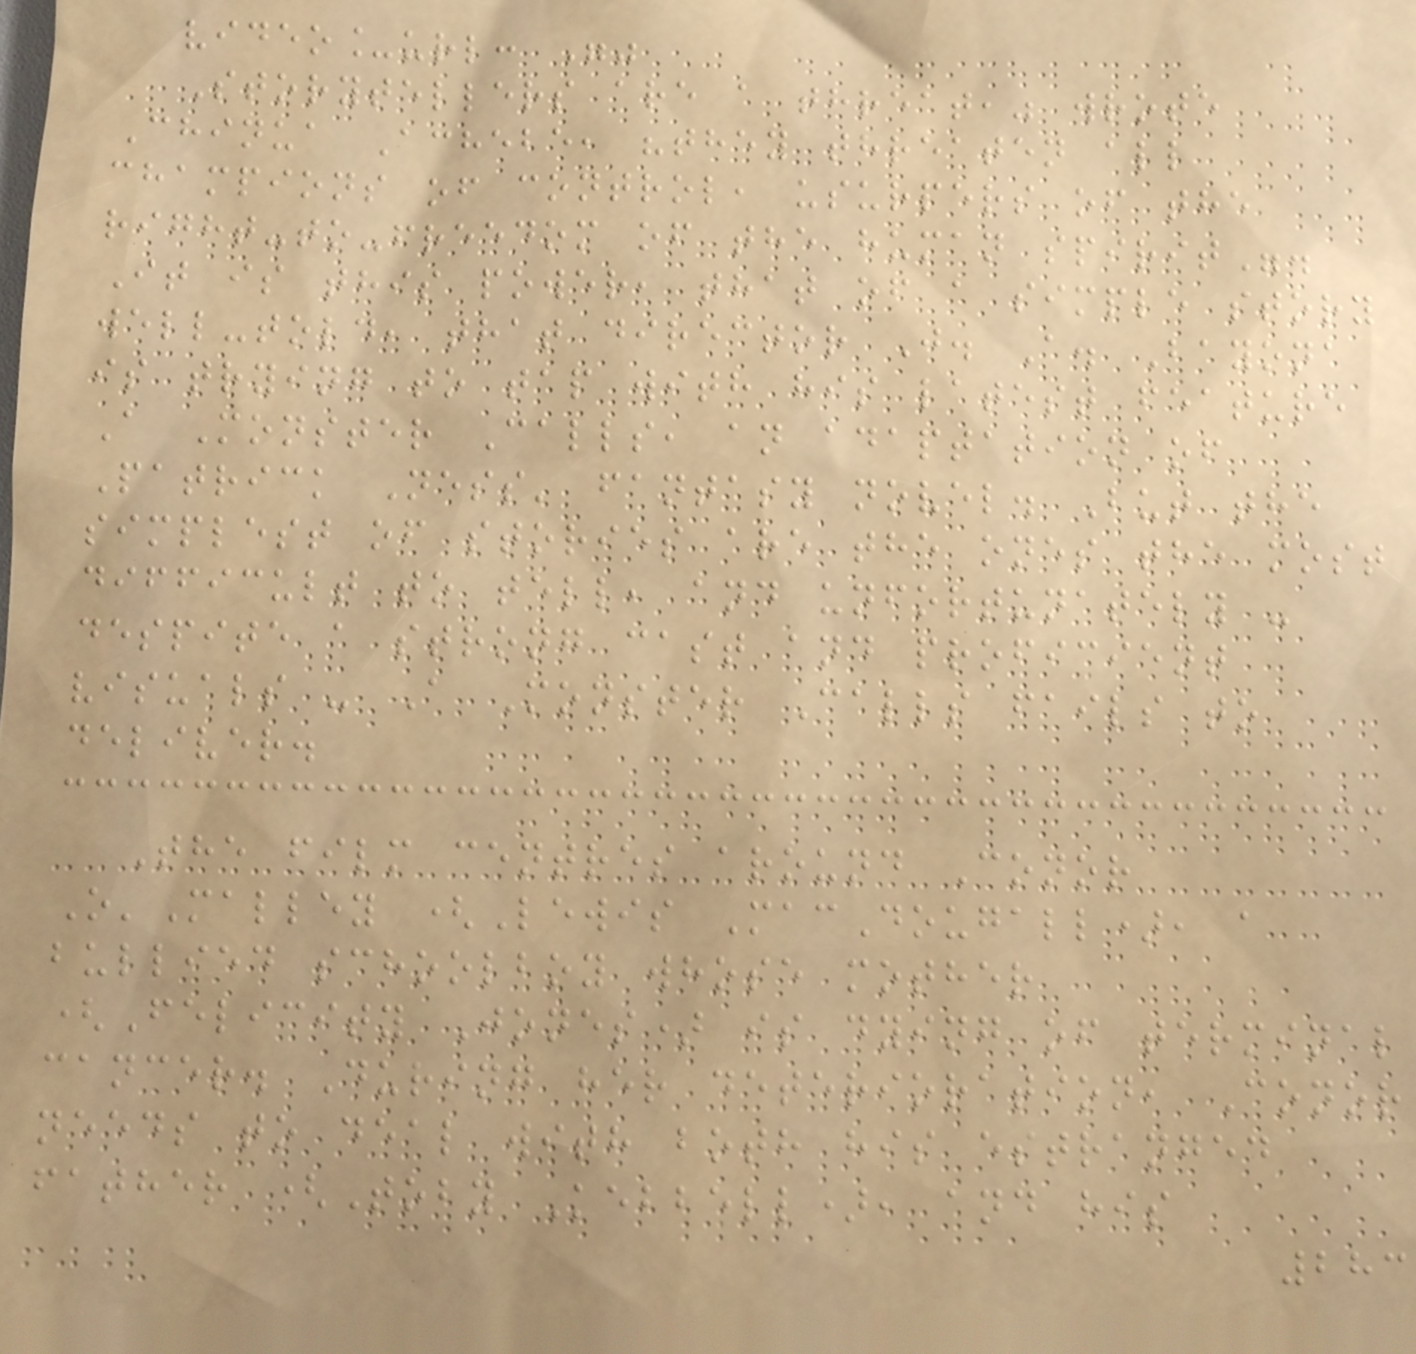video_url: ""
Storytellers are a threat," wrote
Chinua Achebe, "they threaten all
champions of control, usurpers of the
right-to-freedom of the human spirit".
It is this power, that of a simple story
well-told, that director J. A. Bayona
is trying to tap with his latest feature
A Monster Calls, an adaptation of
Patrick Ness' fantasy novel. But the
simplest of stories are the ones the most
difficult to tell, and unfortunately -
despite a strong cast and proficient
visuals - A Monster Calls fails to
deliver.
The film centres around Conor
O'Malley (Lewis MacDougall), a
bullied schoolboy whose mother
(Felicity Jones) is dying of terminal
cancer. During her deterioration, Conor
needs to deal with both his estranged
father (Toby Kebbell), and his
283
